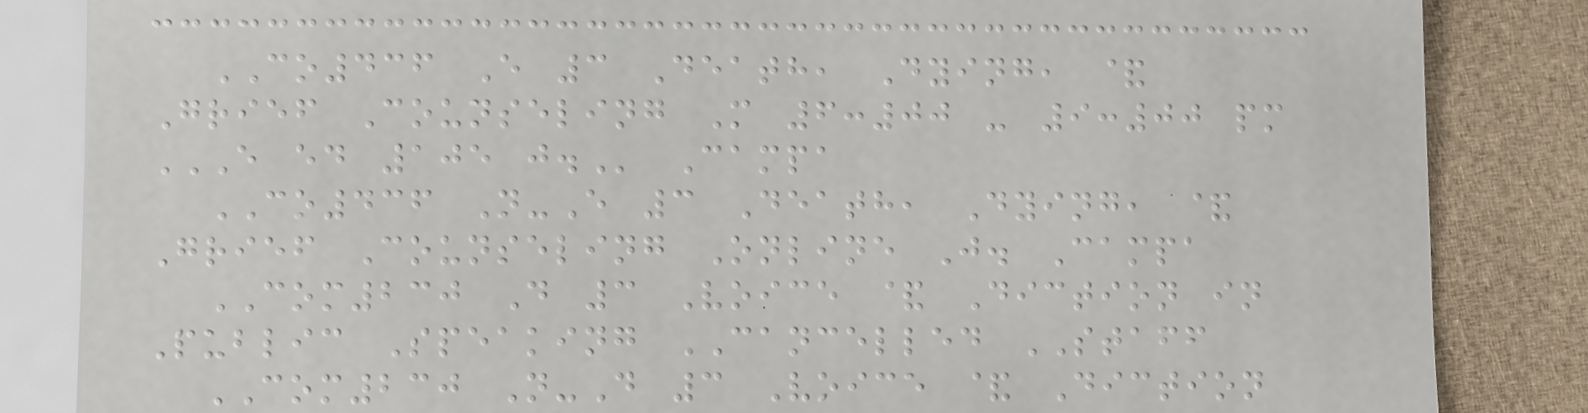CO436 E 3 Death, Dying, &
Grief Counseling M 6:00 - 9:00 pm
E ED 105 J. Campa
CO436 N-E 3 Death, Dying, &
Grief Counseling Online J. Campa
COM230 D 3 Voice & Diction in
Public Speaking CANCELLED STAFF
COM230 N-D 3 Voice & Diction
